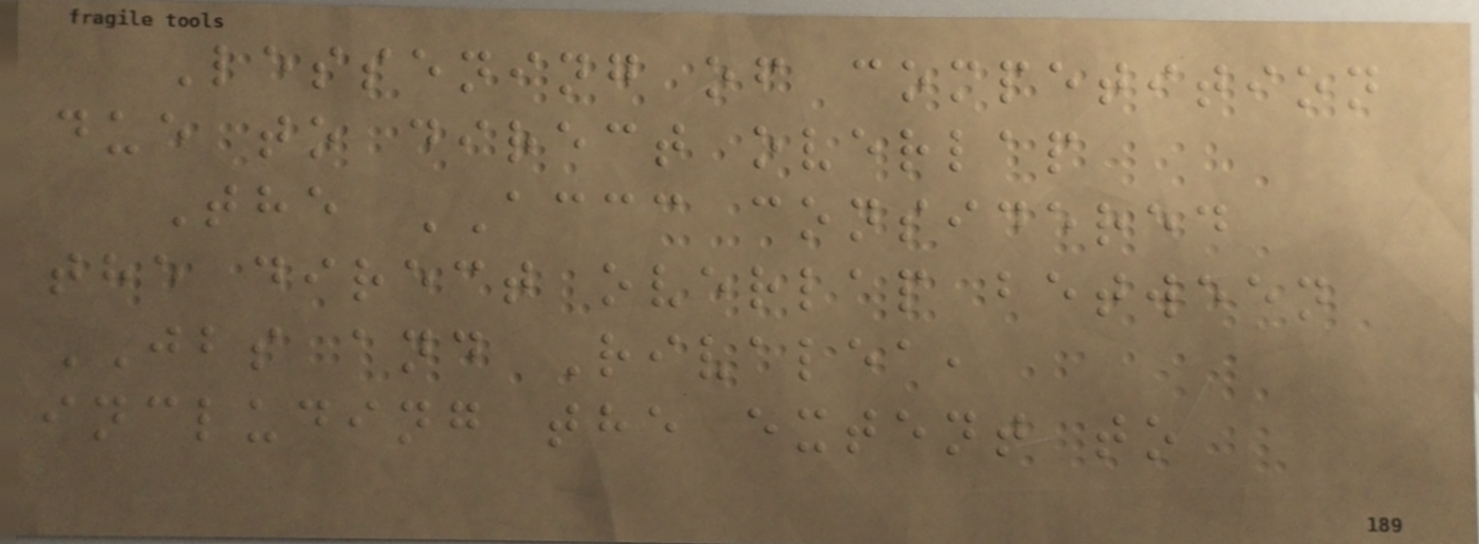Lessening of competition
due to direct overlap
The ACCC considered
the direct overlap between
JBS and Rivalea,
including the extent to
